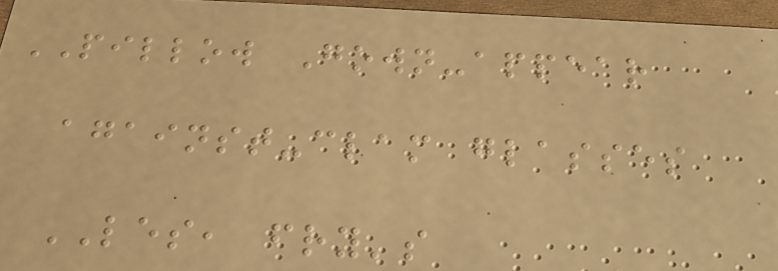PILLOW Gown-appear
against-clam glasses
LES, fry's
